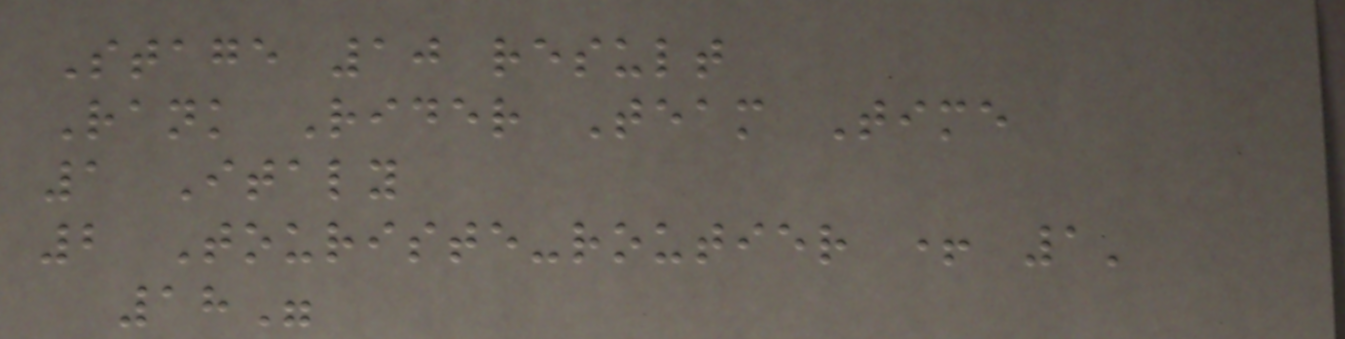Stage 10 result
Rank Rider Team Time
1 Italy
2 Touriste-routier + 1'
18"
